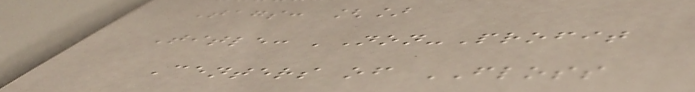Tags: []
Title: 'Non-Profit
Centers of FLOSS
